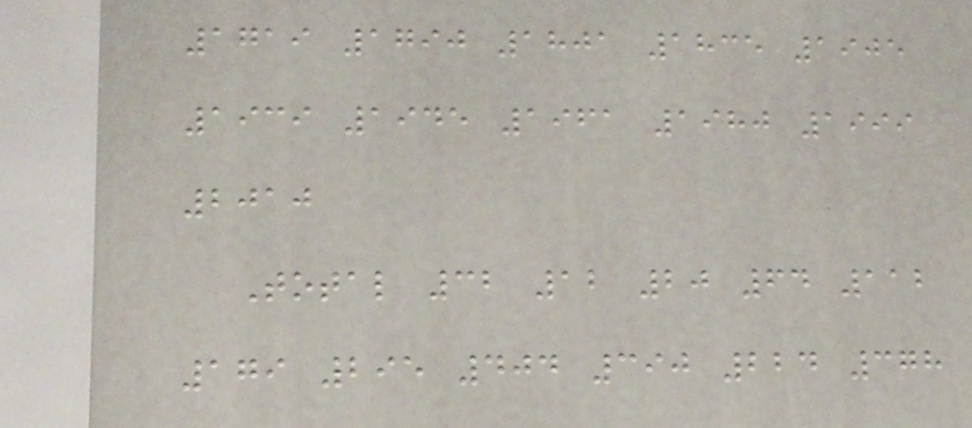1719 1790 1801 1835 1905
1939 1945 1961 1980 1999
2010
Total 32 12 20 64 112
179 295 404 390 224 378
